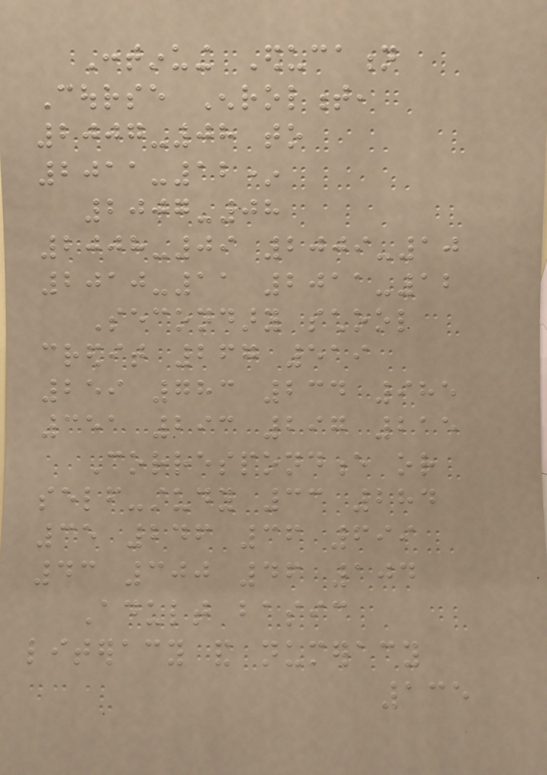Continuing Education
Course Enrolment,
2007-08 to
2011-12*
2007-08
2008-09 2009-10
2010-11 2011-12
Secondary school
credit 267 519
259 783 234 985
351 293 297 215
Correspondence or
self-study 33 284
35 246 36 699
43 300 46 104
Adult basic
literacy and numeracy
135
